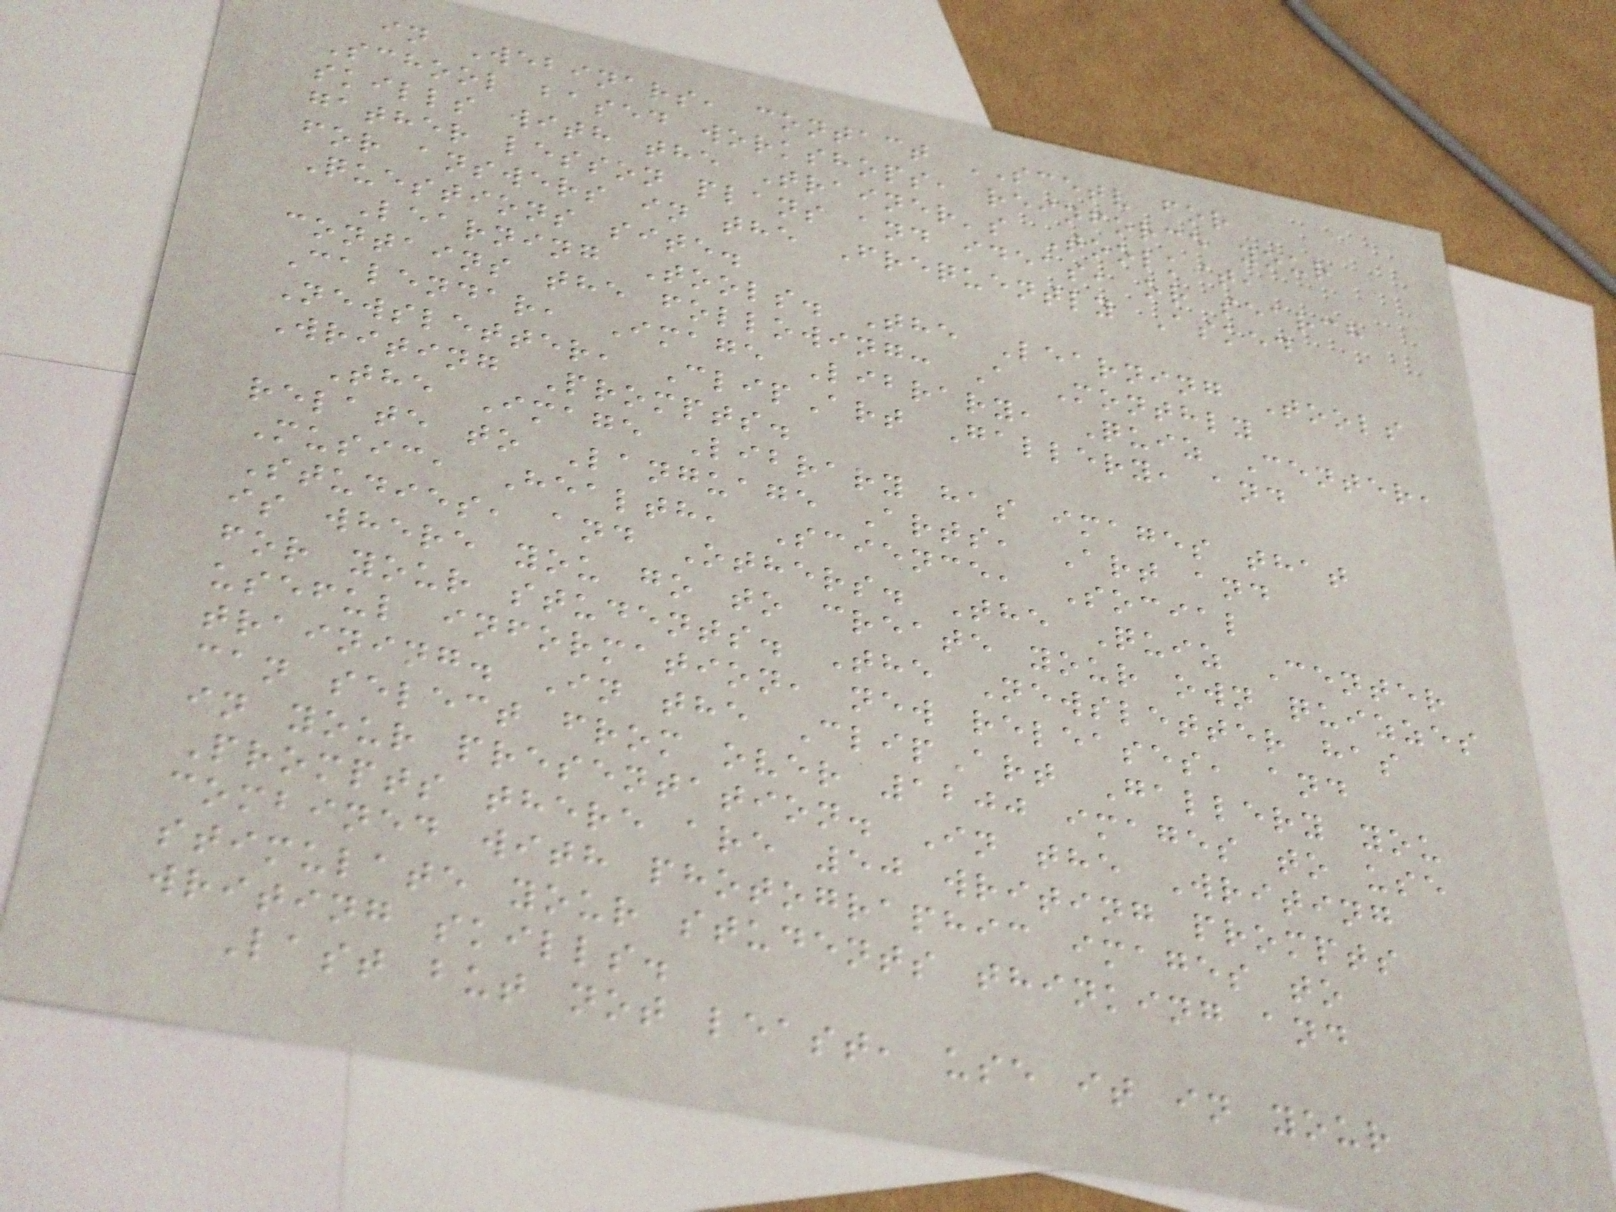in Webinars, contact SCETV for
School based workshops, reinforce your
skills with the Trainer's Toolkit,
gather lesson plans and ideas, or search
for answers in the Frequently Asked
Questions site.
Learning Tools. The Learning Tools
contains the following: A Monthly
Calendar, Image Library, Quiz Center,
Newsletter, ClipArt Gallery, and
Writing Prompts.
The Image Library has images that
relate to Language Arts, Art and
Music, Health, Science, Social
Studies, and Others. The Quiz Center
is where you go to create your own quizzes
for your students. The Newsletter has
useful information, new releases, and
training. In the ClipArt Gallery you
can select from over 1200 images to use
in your presentation. In the Writing
Prompts there are 50 writing prompts
combined with photographic images to
stimulate your students thinking and
writing skills.
Last but not least, use it in your
